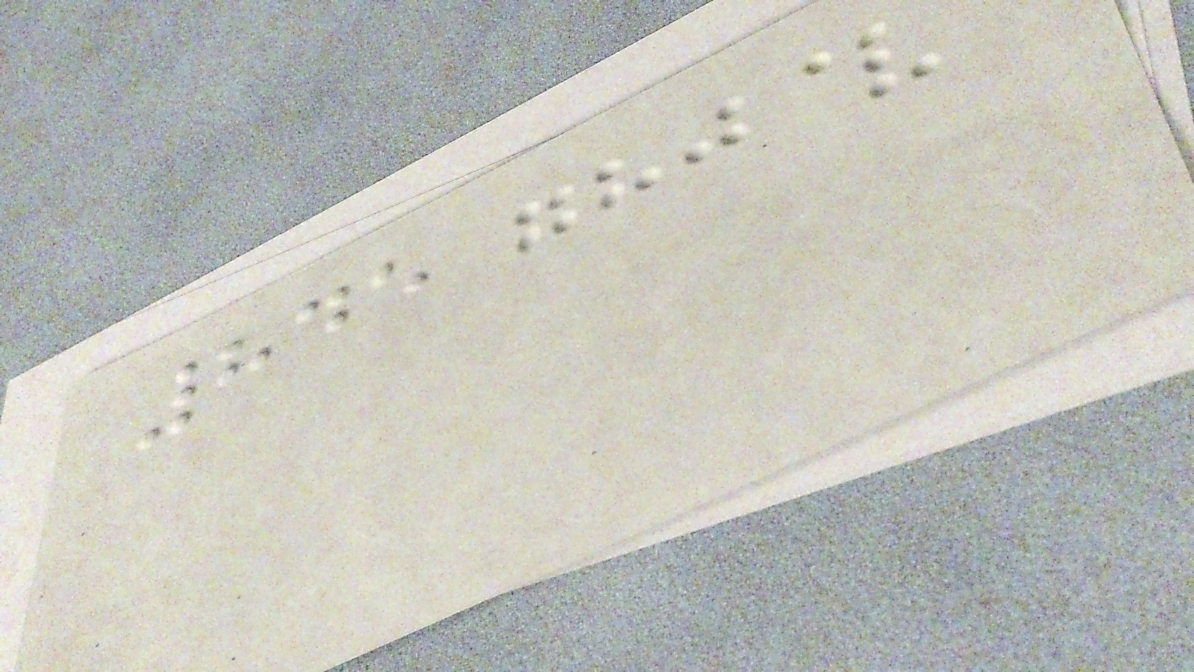845
